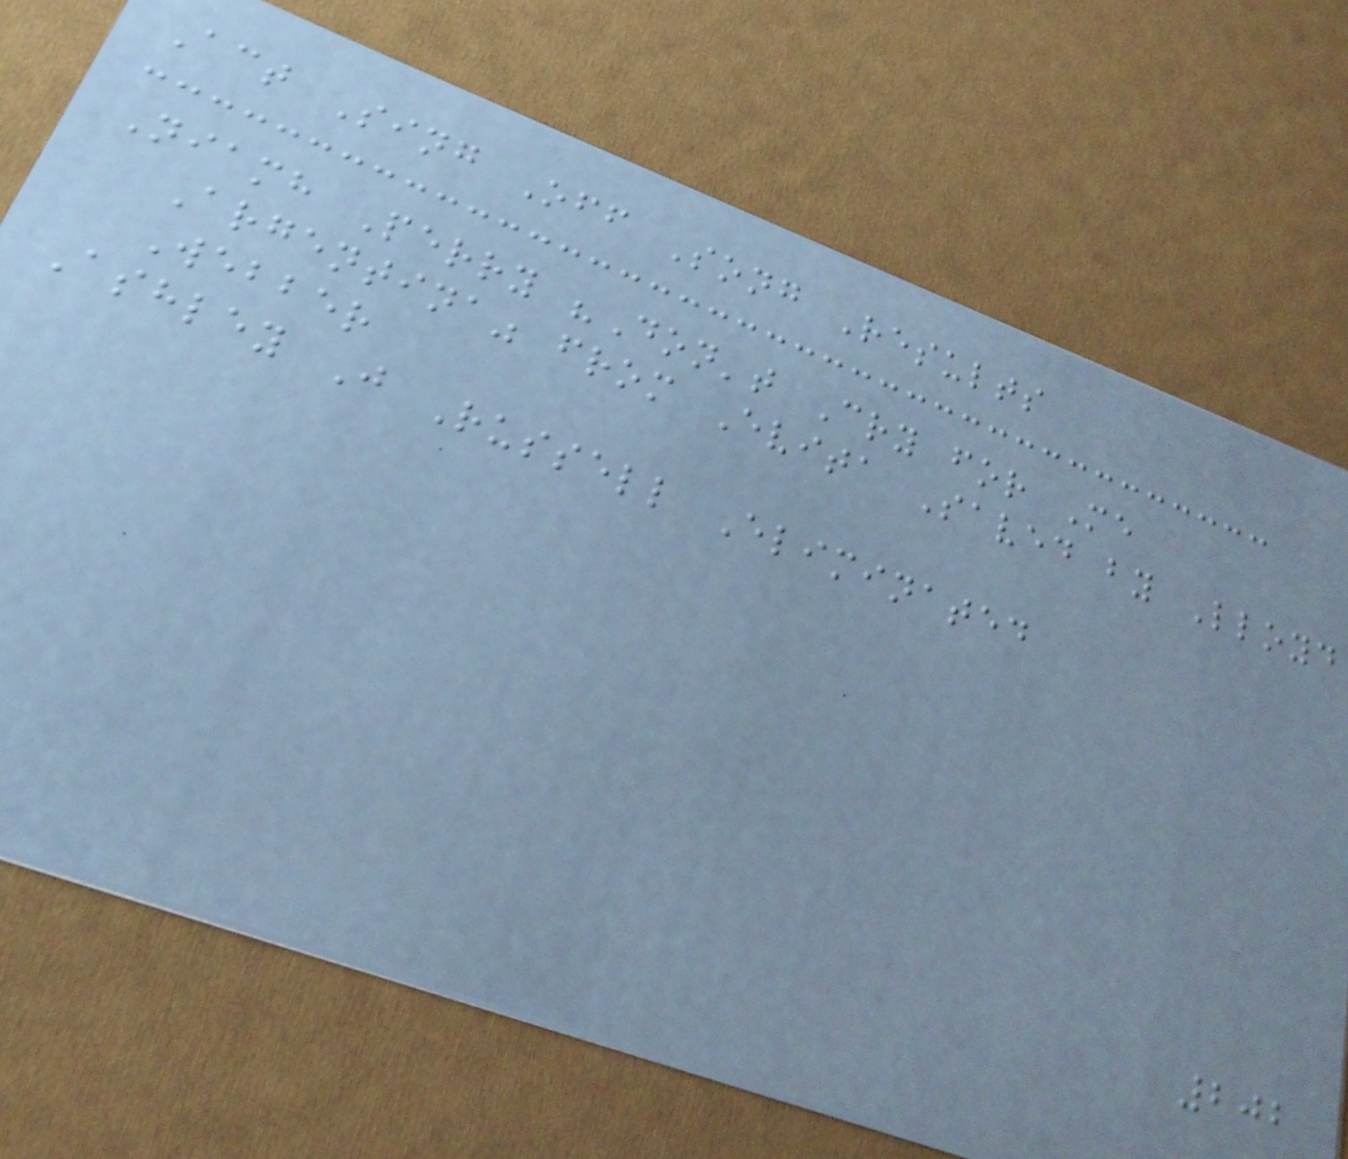Act Sing Off Song Results
Niamh Perry "Don't Cry for Me
Argentina" from Evita Saved by Lloyd
Webber
Ashley J Russell Eliminated
202
